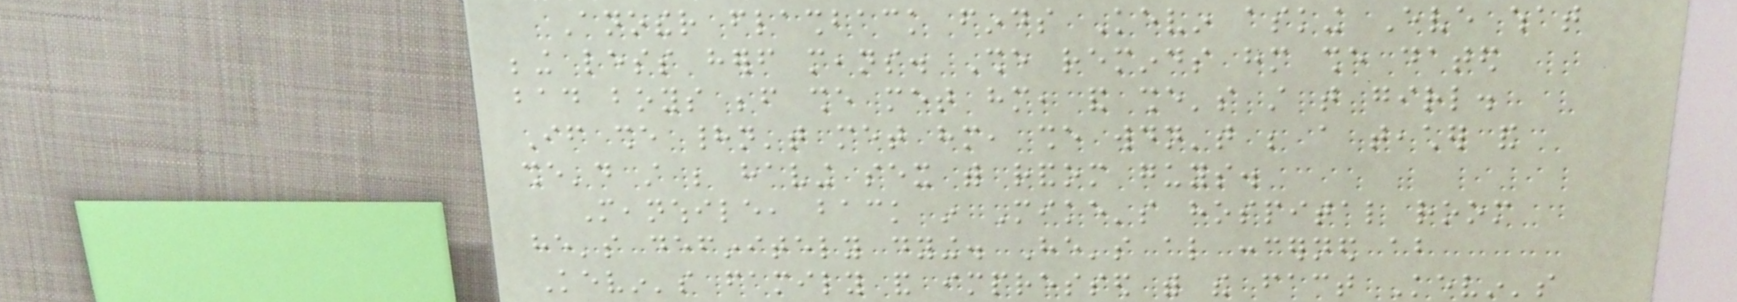Another flashback finds Kevin asking Eve what
being less herself means. She reminds him she dated
bad boys before she met him, and she's still that girl.
If she hadn't met him, she wouldn't be a teacher and
she'd still be having sex with random guys.
Meanwhile, back in Mike's hospital room
he's definitely dying. He's also concerned about
Kevin's family and impressed with the fact Kevin's
